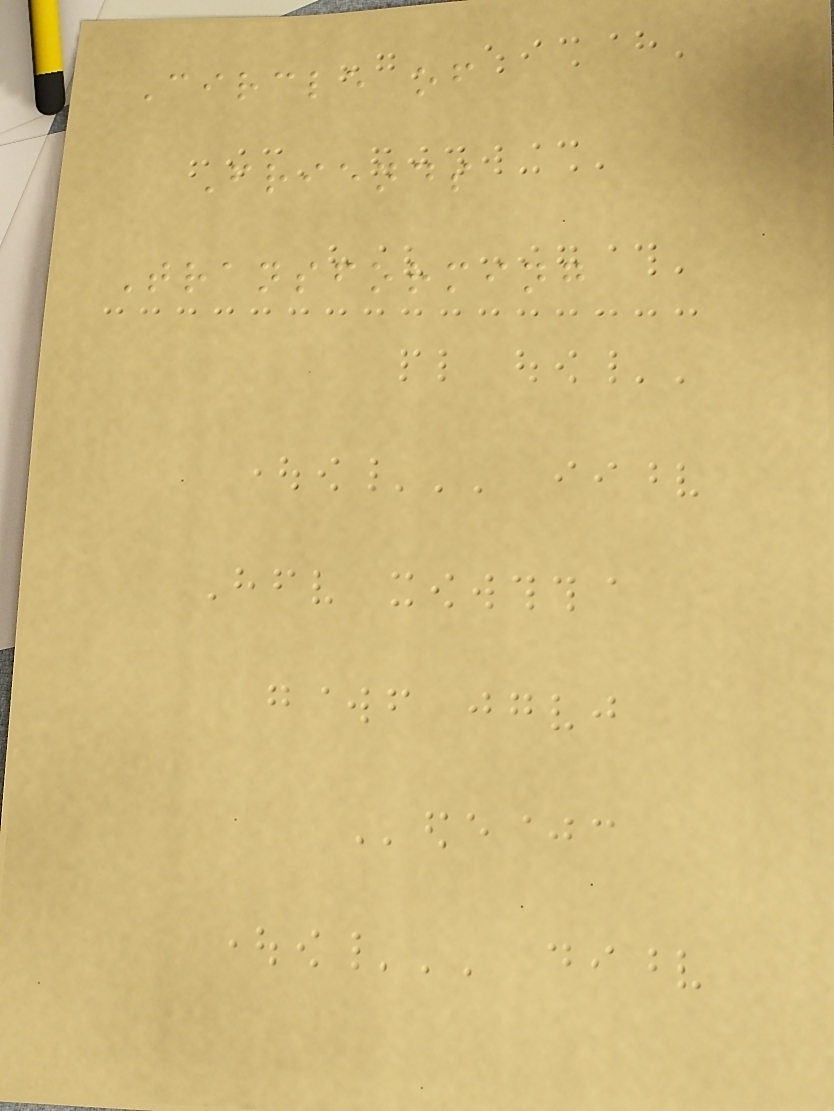Circle of
Friends
Transforming
